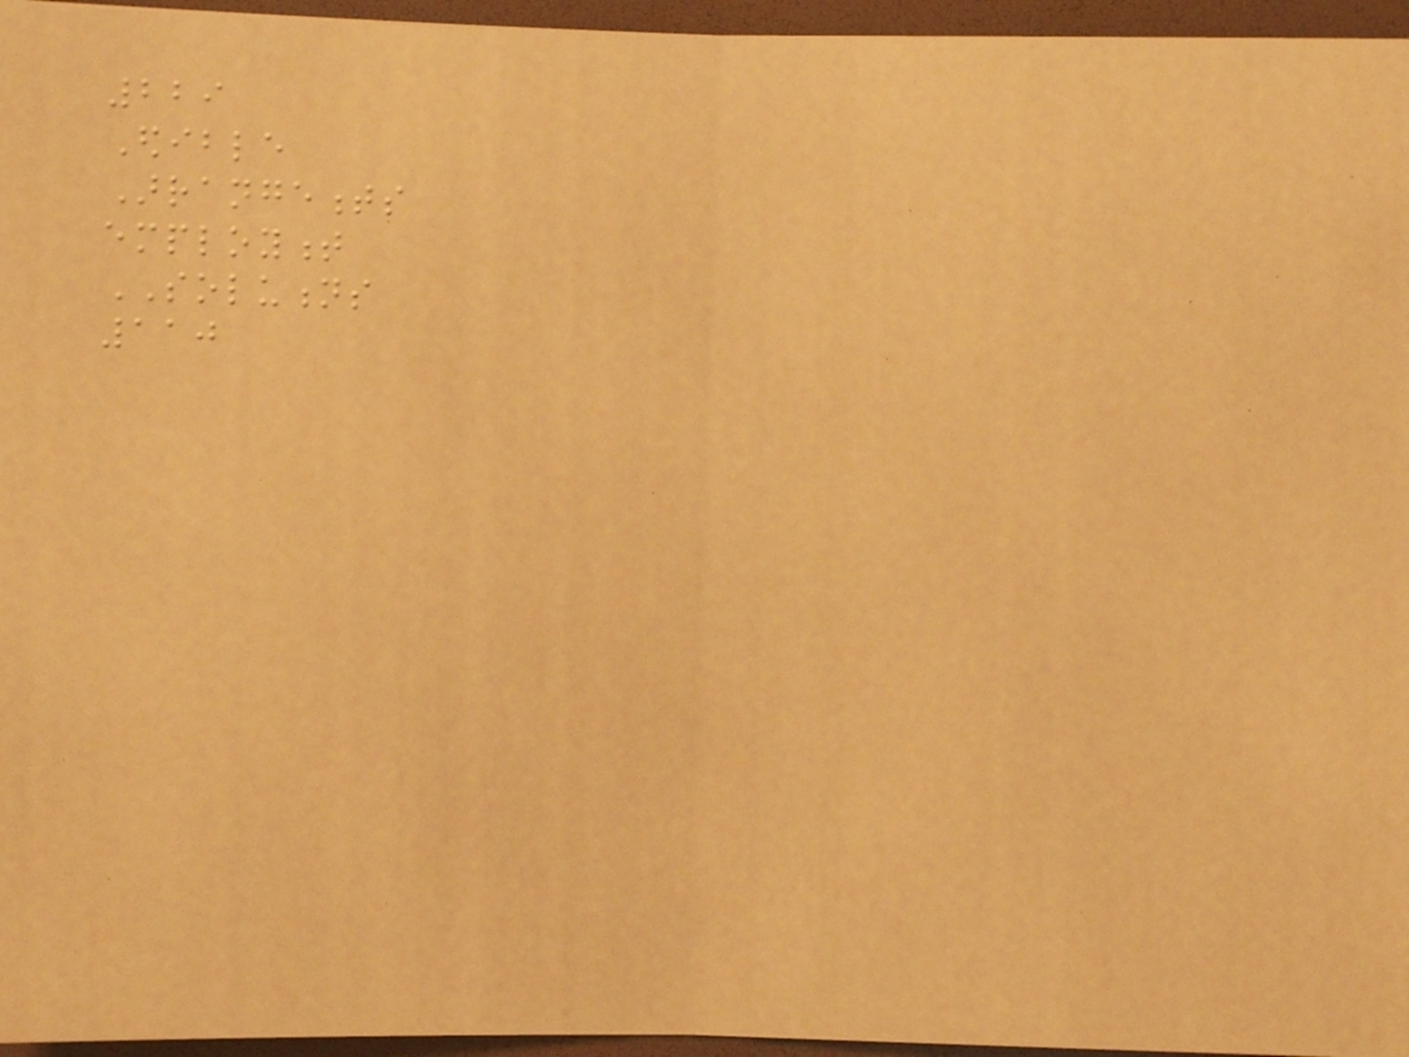229
Edible
Arrangements
employment
SOLUTIONS
110
